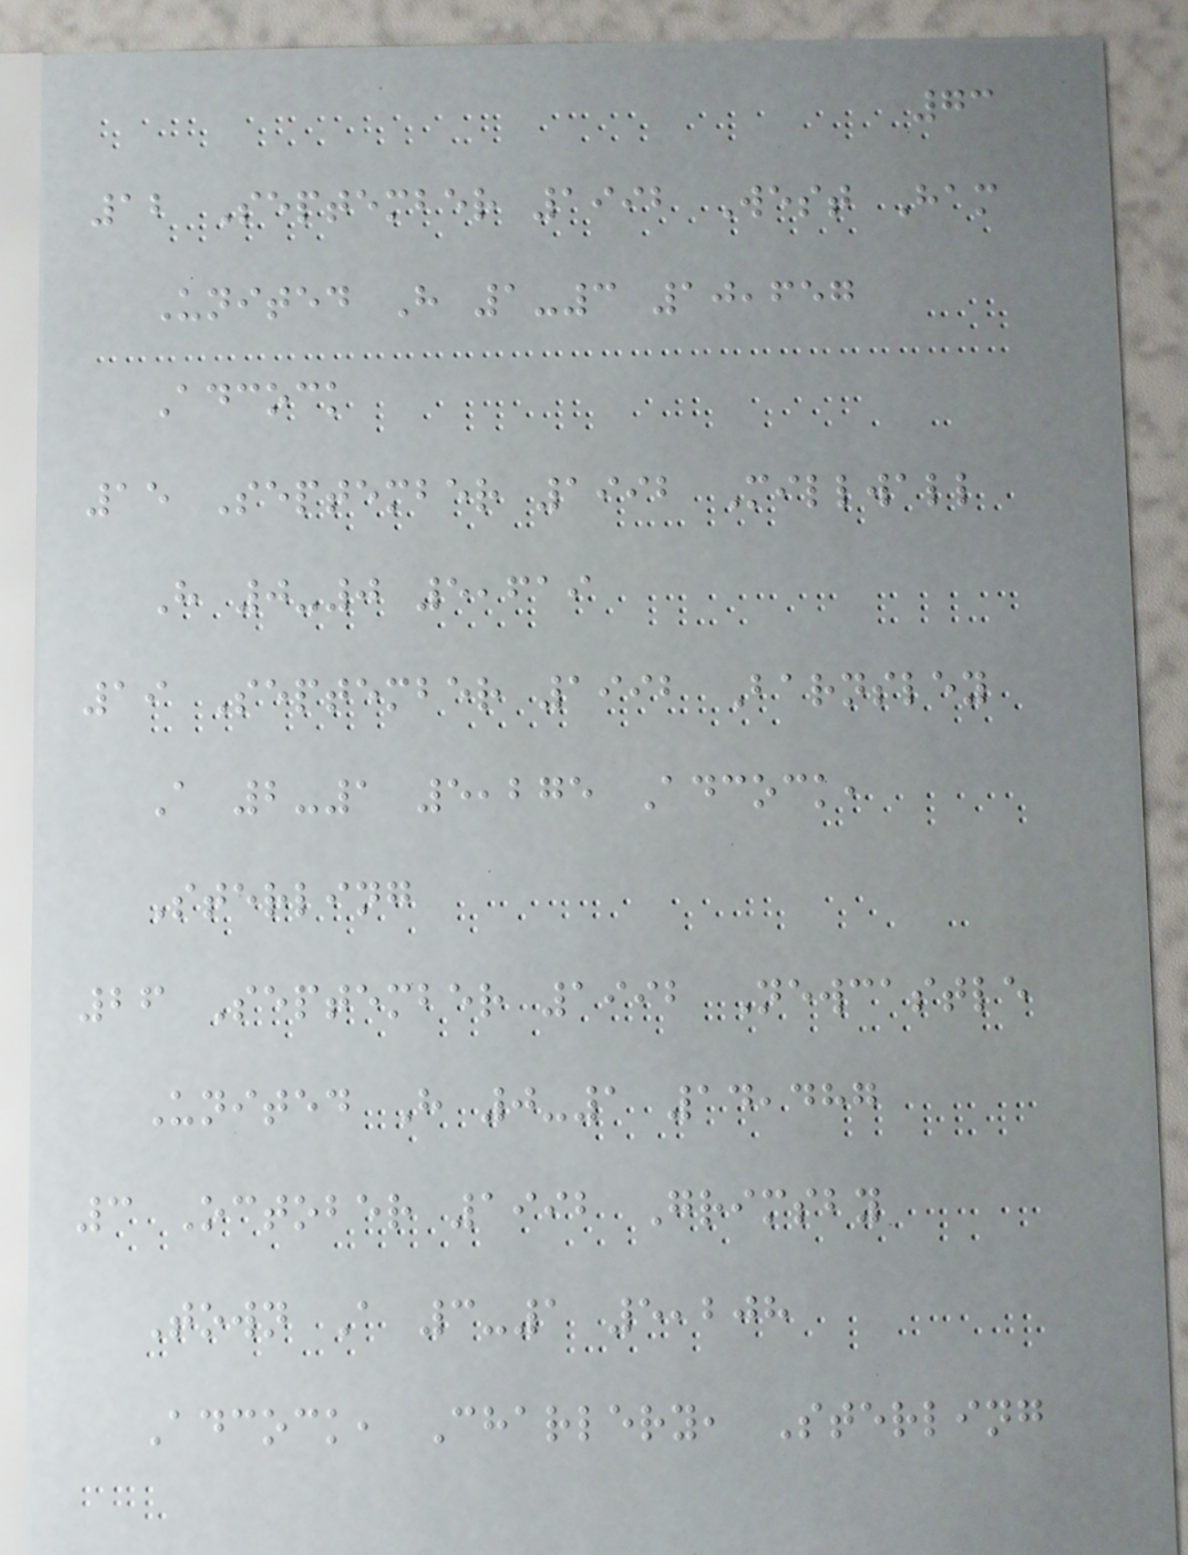73
12 September 1992 West Ham
United H 1-3 10,657
Adcock
15 September 1992 Millwall
H 0-0 5,619
19 September 1992 Barnsley
A 2-1 5,275 Adcock,
Sterling
26 September 1992 Newcastle
United H 0-1 14,487
3 October 1992 Grimsby
Town A 3-1 5,208
Adcock, Charlery, Sterling
